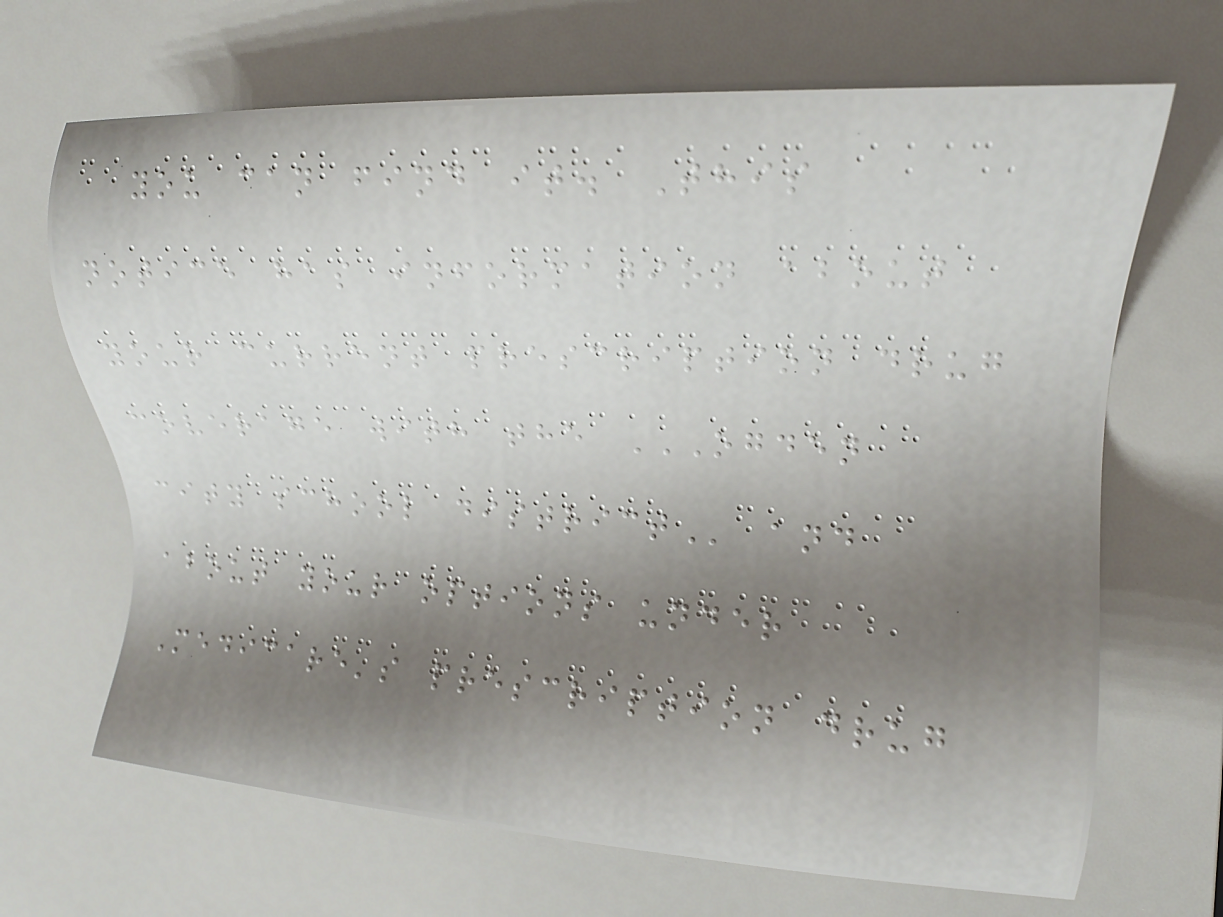you can find it. This
notice has information about
your current prescription drug
coverage with the OGDEN
CITY SCHOOL DISTRICT and
about your options under
Medicare's prescription drug
